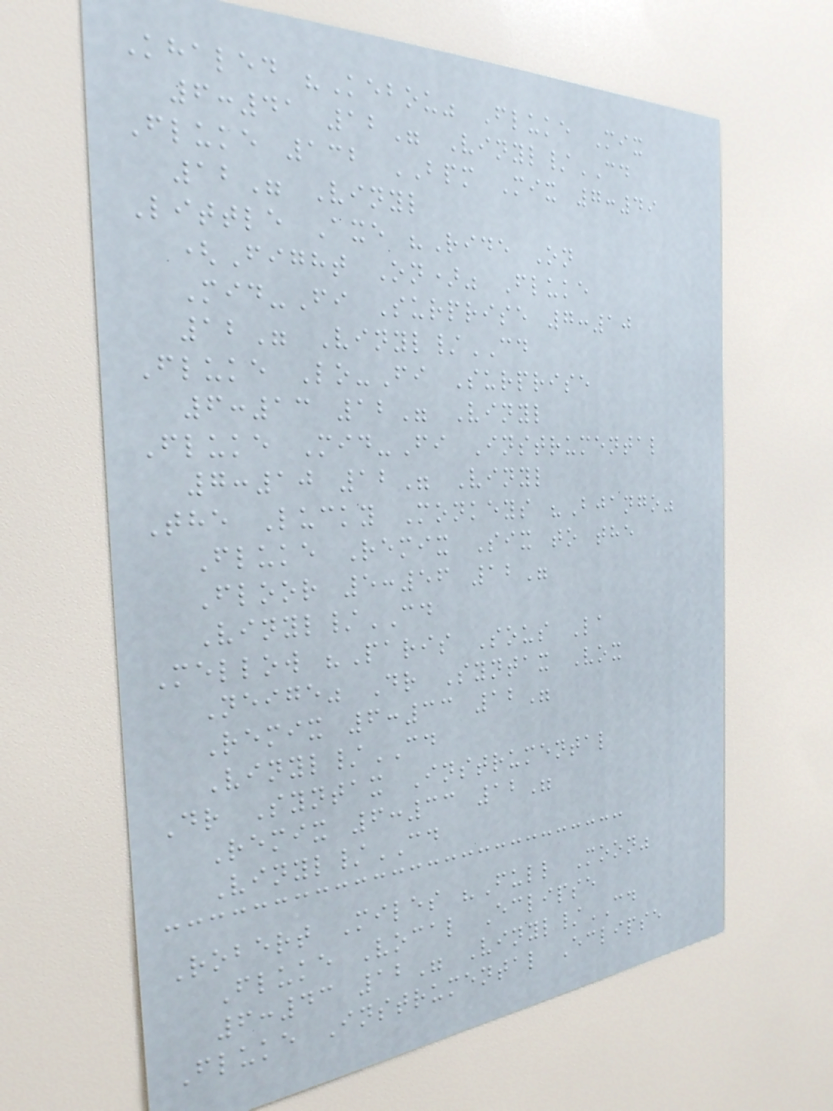Khaled "Kebou" Fluke Mix
6:41 12" Vinyl/CD
Fluke 132 BPM Mix 7:49
12" Vinyl
Little Axe "Ride On
(Fight On)" Fluke
Mid-Fi Surprise 7:10
12" Vinyl/CD
Fluke Lo-Fi Surprise
6:13 12" Vinyl
Fluke Mid-Fi Instrumental
7:10 12" Vinyl
The Lucky Monkeys "Bjango"
Fluke Remix Six to the
Floor 5:56 12"
Vinyl/CD
Mellow "Paris Sous La
Neige" Dr Syntax Vox
Remix 6:33 12"
Vinyl/CD
Dr Syntax Instrumental
Remix 6:33 12"
Vinyl/CD
Robert Miles "Full Moon"
Fluke Vocal Eclipse
6:43 12" Vinyl/CD
Fluke Instrumental Eclipse
